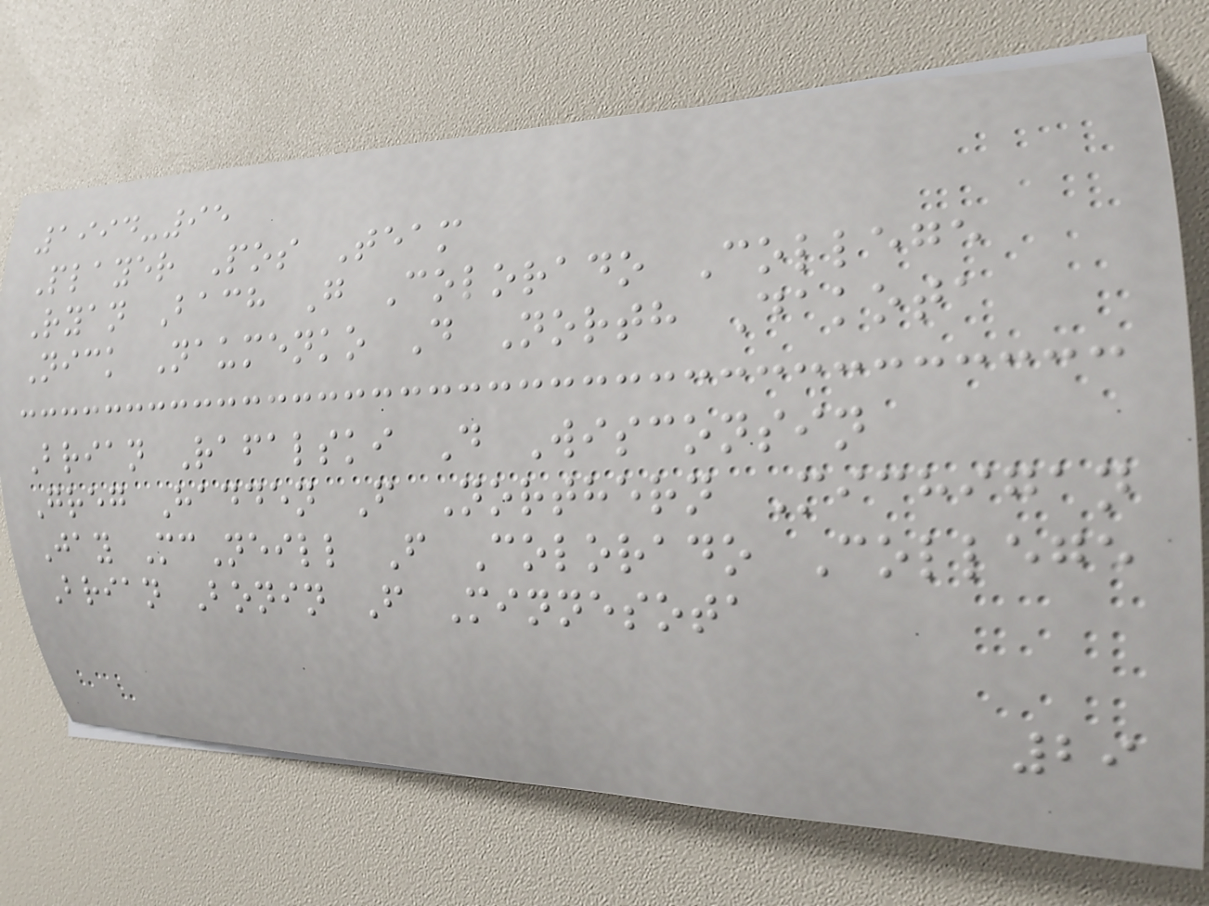1994-95
Player Pos Team
Ryan Bach G Colorado College
Nick Naumenko D North Dakota
Brian Rafalski D Wisconsin
Greg Hadden F Northern Michigan
Jay McNeill F Colorado College
Brian Bonin F Minnesota
29
